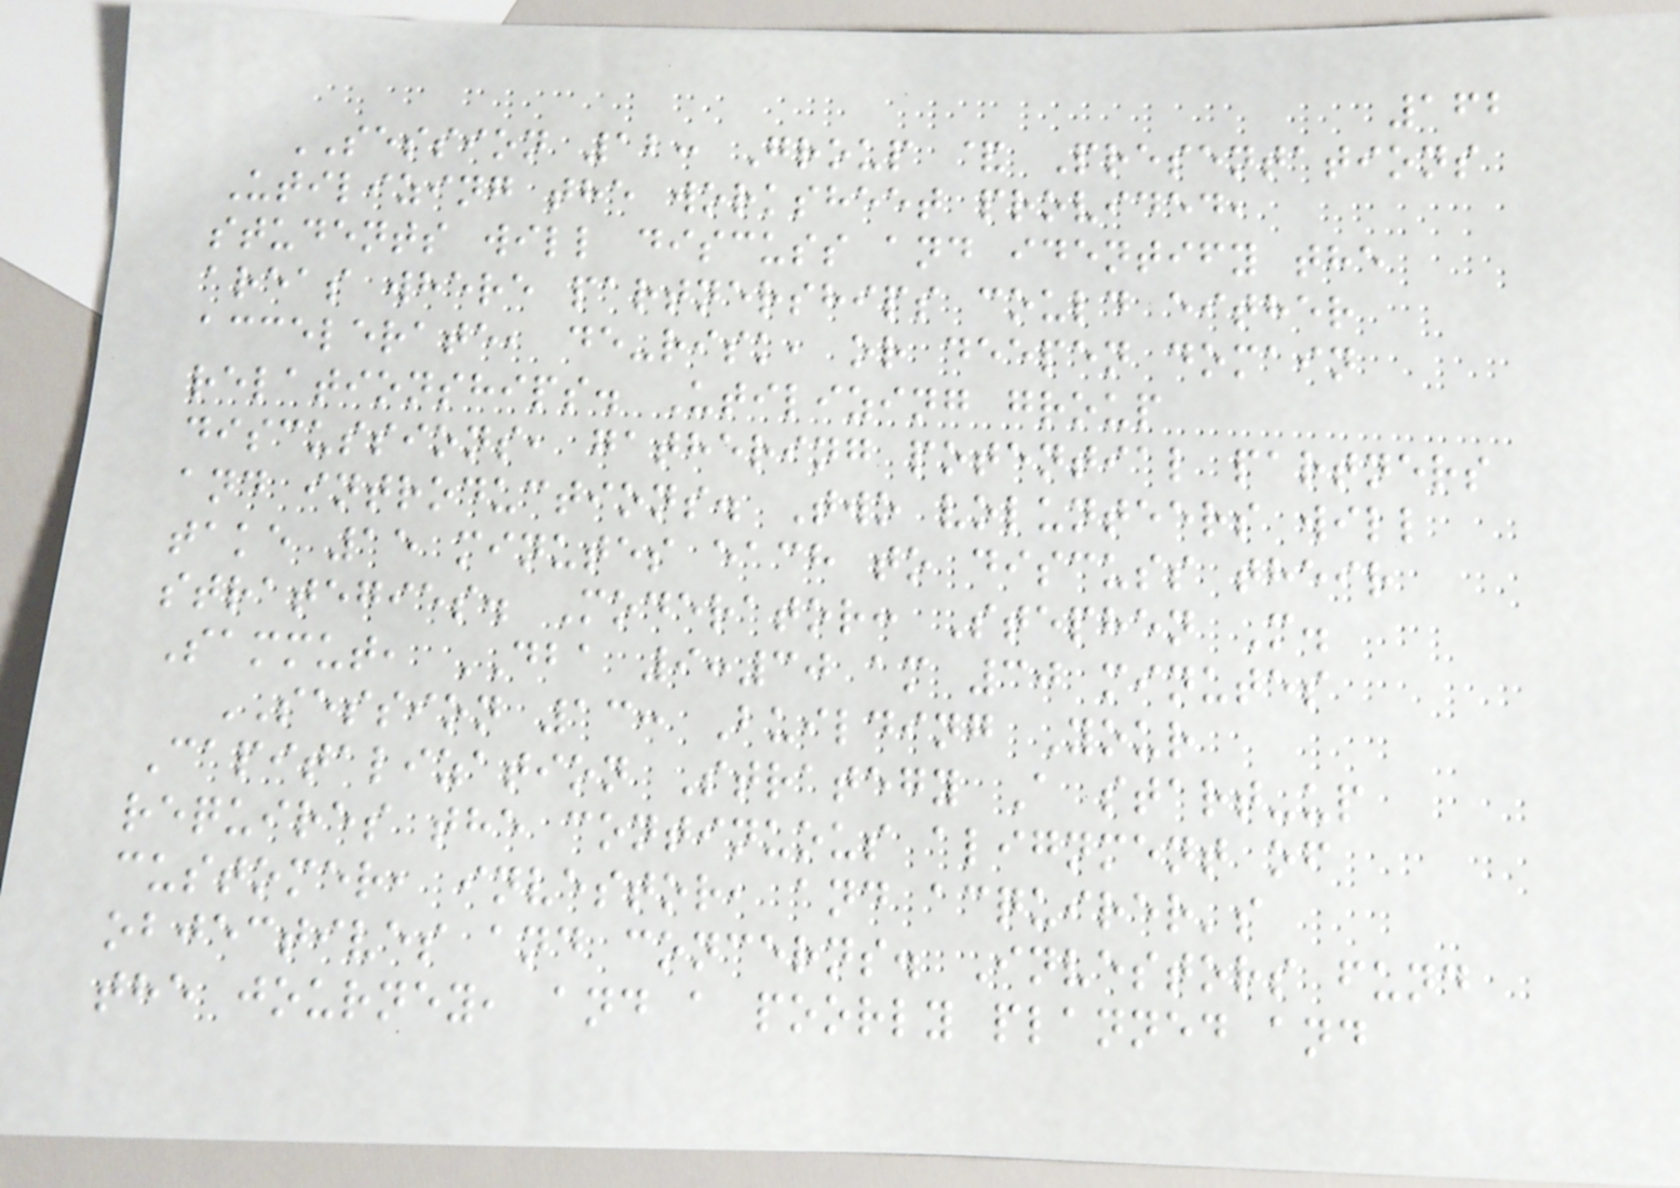162
SESSION 12: Group & Presentations
Utilizing the worksheet provided,
students will discuss and identify the
areas where partnerships could either
accelerate, de-risk, or deepen domain
relationships. Utilizing group
discussions, gathering potential partners
and introductions. Two volunteers will
take 15 minutes each to discuss their
strategies. Moderator: Stephen M.
Sammut, DBA 9:30 am 30 minutes
SESSION 13: Building Your
Capitalization Strategy A start-up
requires the continuous alignment of
customer, investor, and acquirer's
objectives and concerns. Investors fund
the journey, and a poorly planned and
